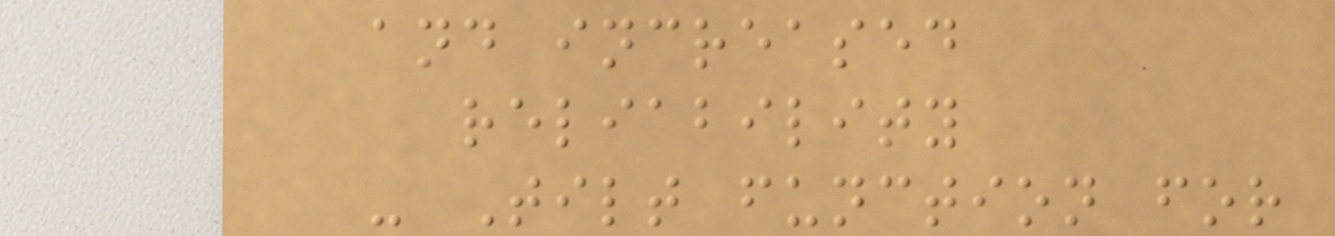and increased
reliability
- Tilt function for
